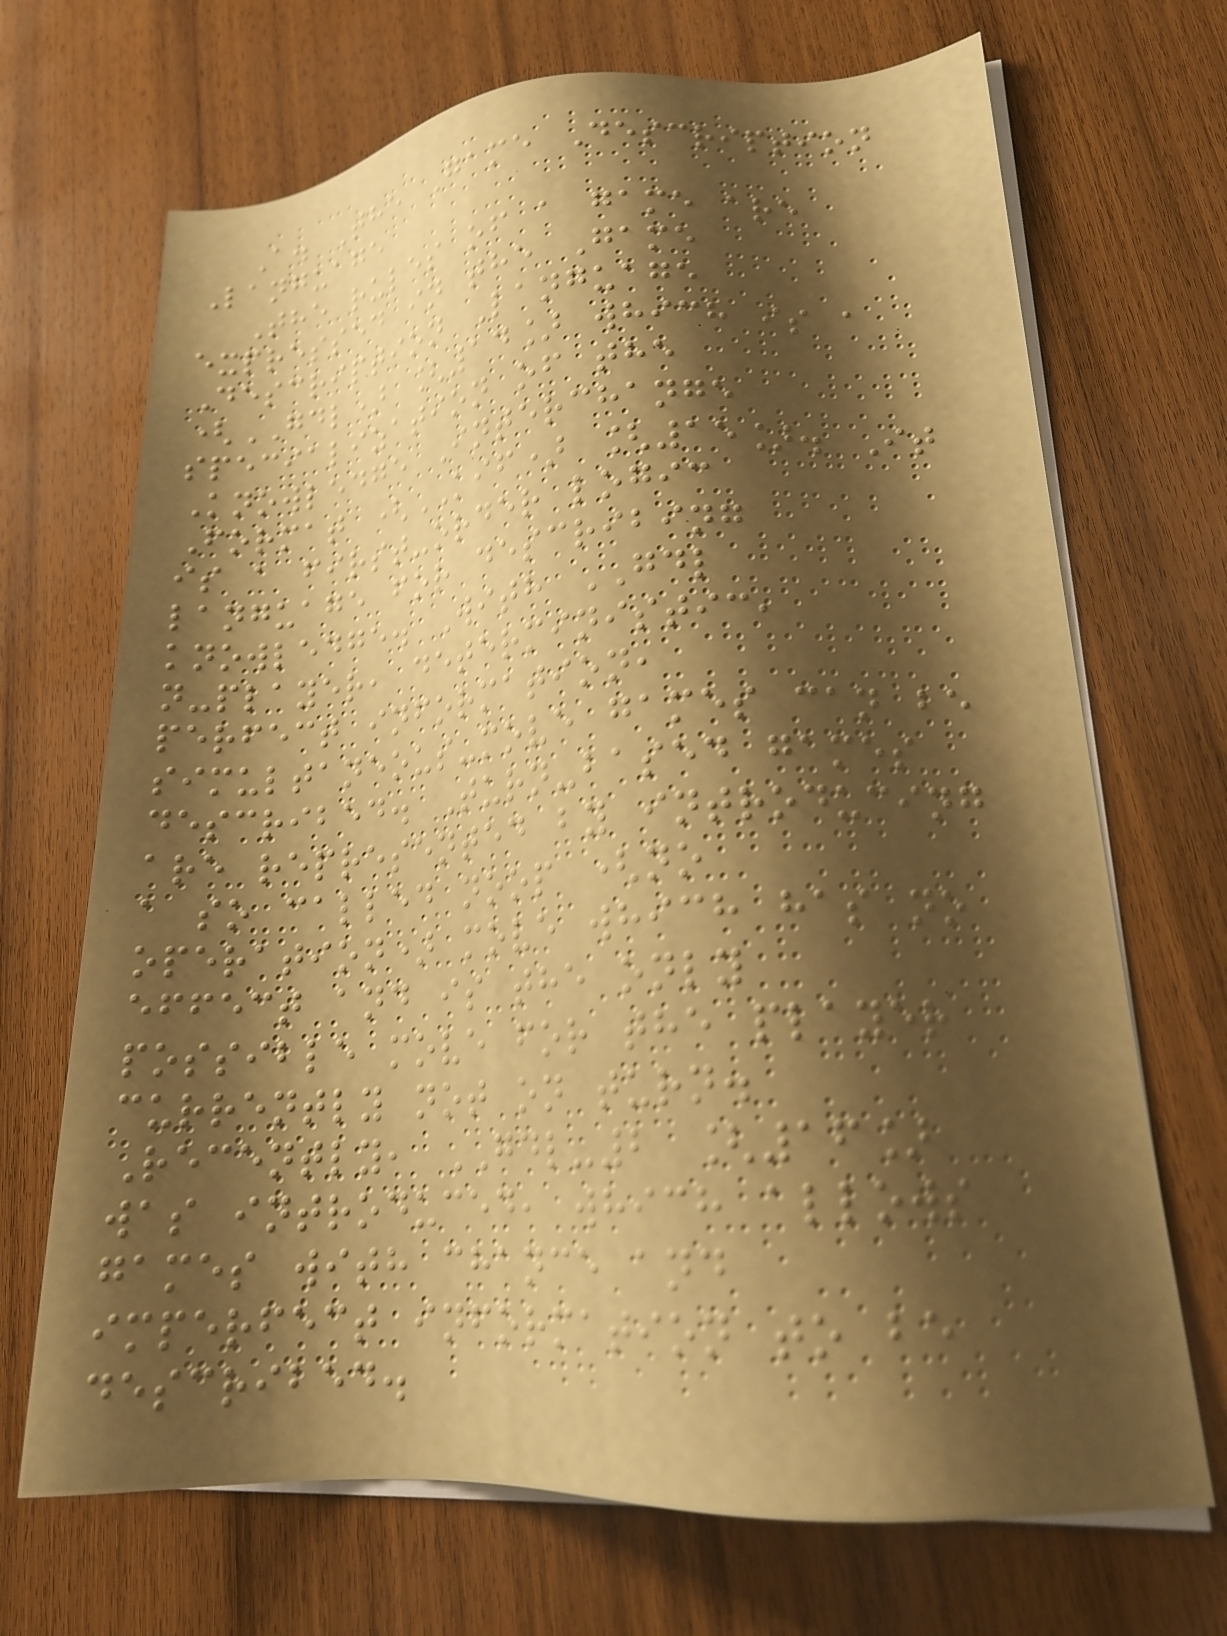A. The Game Description
Language
The rules of a game are
expressed in the Game
Description Language
(GDL) [14] which is a
specialization of the
Knowledge Interchange
Format (KIF) [15]. It
is a first-order logic
language for describing
knowledge. With GDL
n-player, deterministic,
perfect information,
simultaneous-move games can be
described. Turn-based games
are represented by introducing
a so called noop (no
operation) move which has no
effect and is the only
possible move for the player
currently not on turn.
Recently, GDL-2 [16]
was introduced, which allows
games with chance and
imperfect information to be
described.
